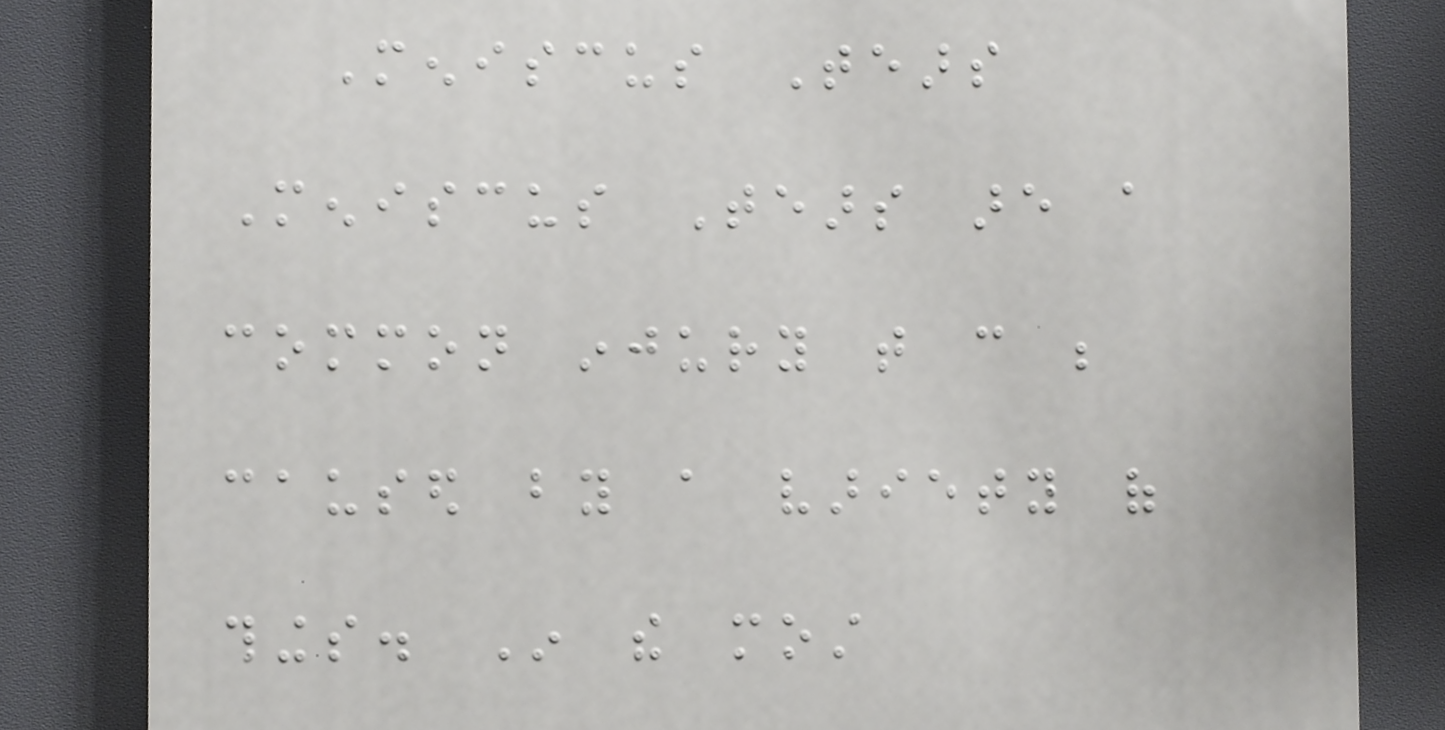Meniscus Tears
Meniscus Tears are a
common injury that can be
caused by a variety of
things. In the most
